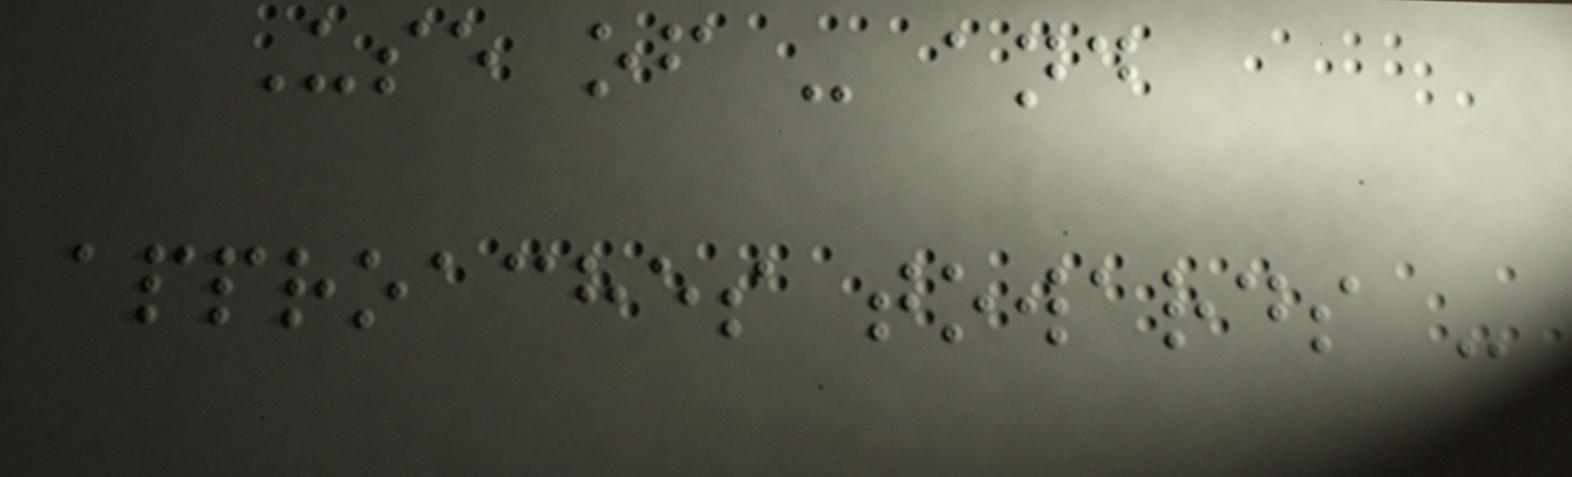Use of - and
approaches towards -
